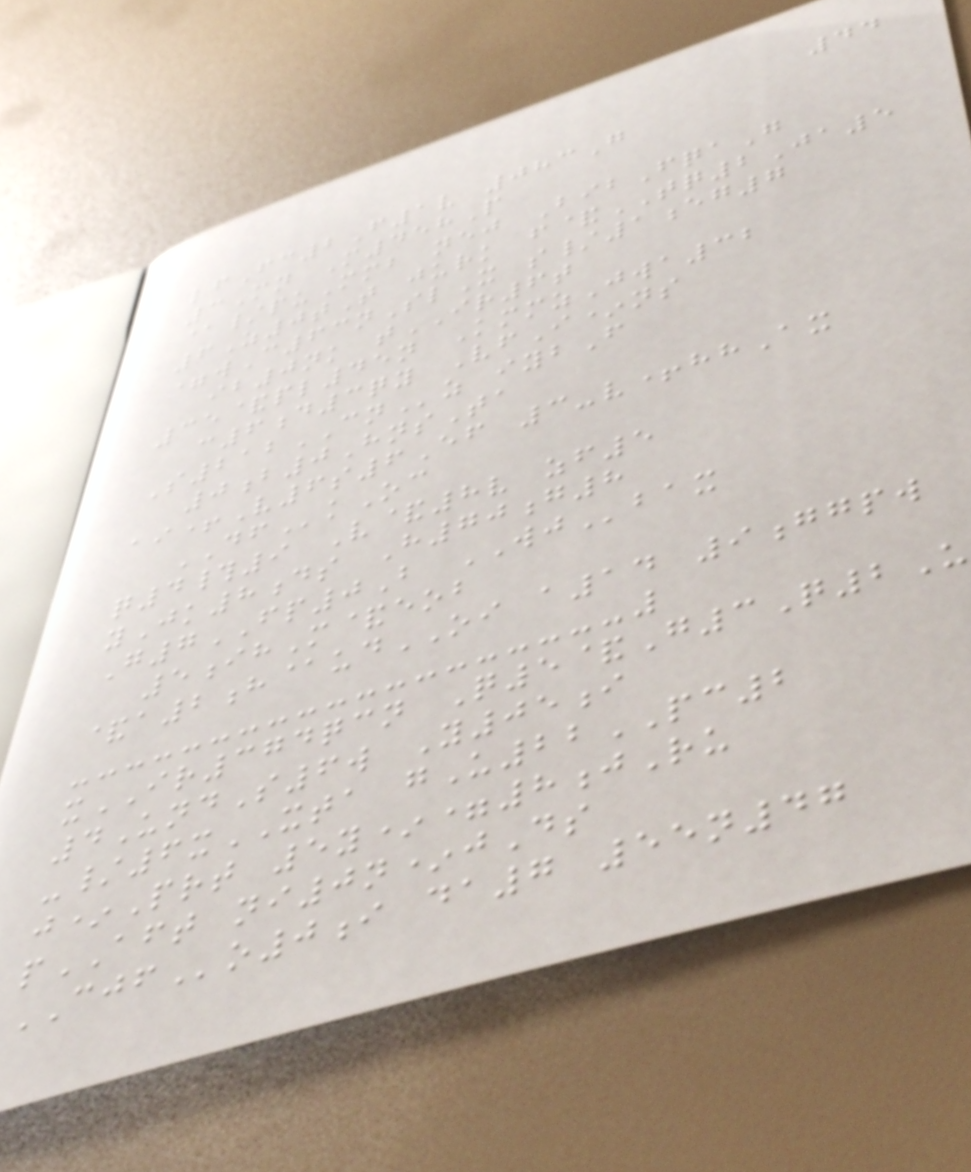44
lfFc2F1v 083G
3Mn M458P
@/puMmb nej BibFqaG
6Z0tT jurk f&TQ2Ja5
=wC63nSlX s/1eg7
ib0nk tIR6t
35&pl45n KmmzJwa32
c6d3qy VfI*ns
S212CNz iybF
0b0HnsTa
ai+V6s6Ef 3-v+hhAx
DFkOc
q4#9 V&8v zf5
yJk8ds H70g8
G7FP0B WJbax
5ihM&eob
&a2h@udOI a14 9ggpw
xIR374qcn Q5&G3Q2U
4UndS6w Y05i
-/6xXTA gU22PC2
j*Prt 5y*=8jRu
pAFT ni0n*jDs
CJFo0i da7 55n47
